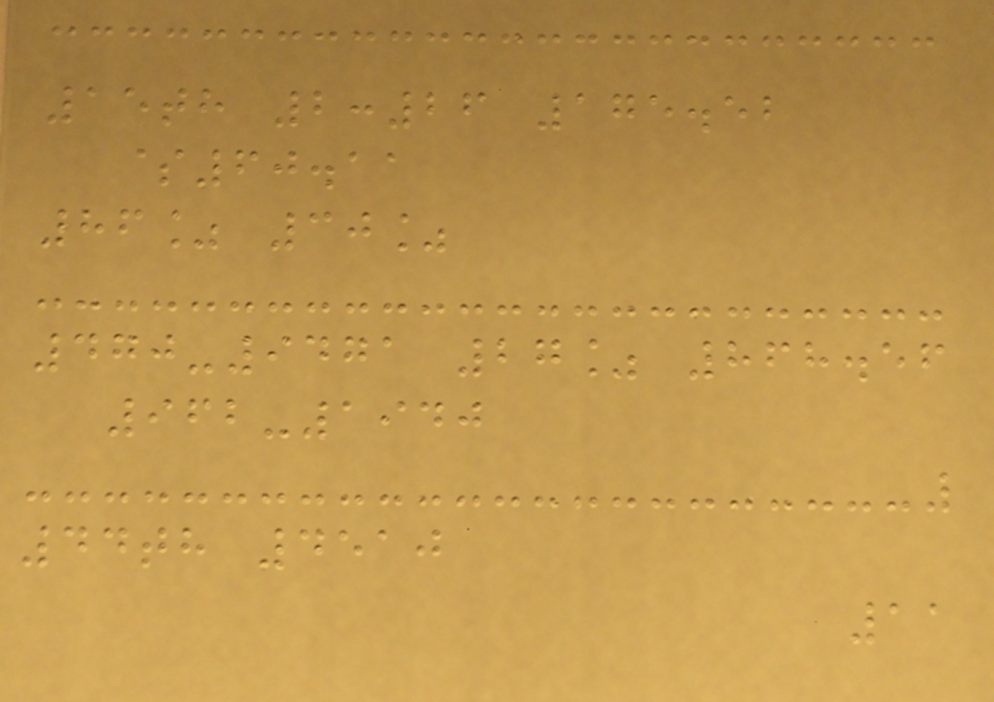15th 2:26 175.52
$60.11
86% 30%
470-9471 27% 868.56
962-1940
44th 4510
11
